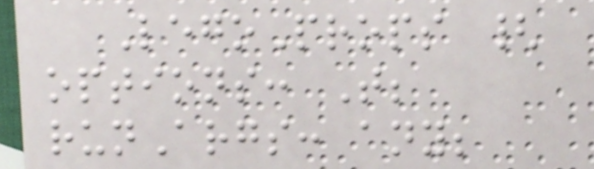LegoProps {
options: T;
runArgs: any;
